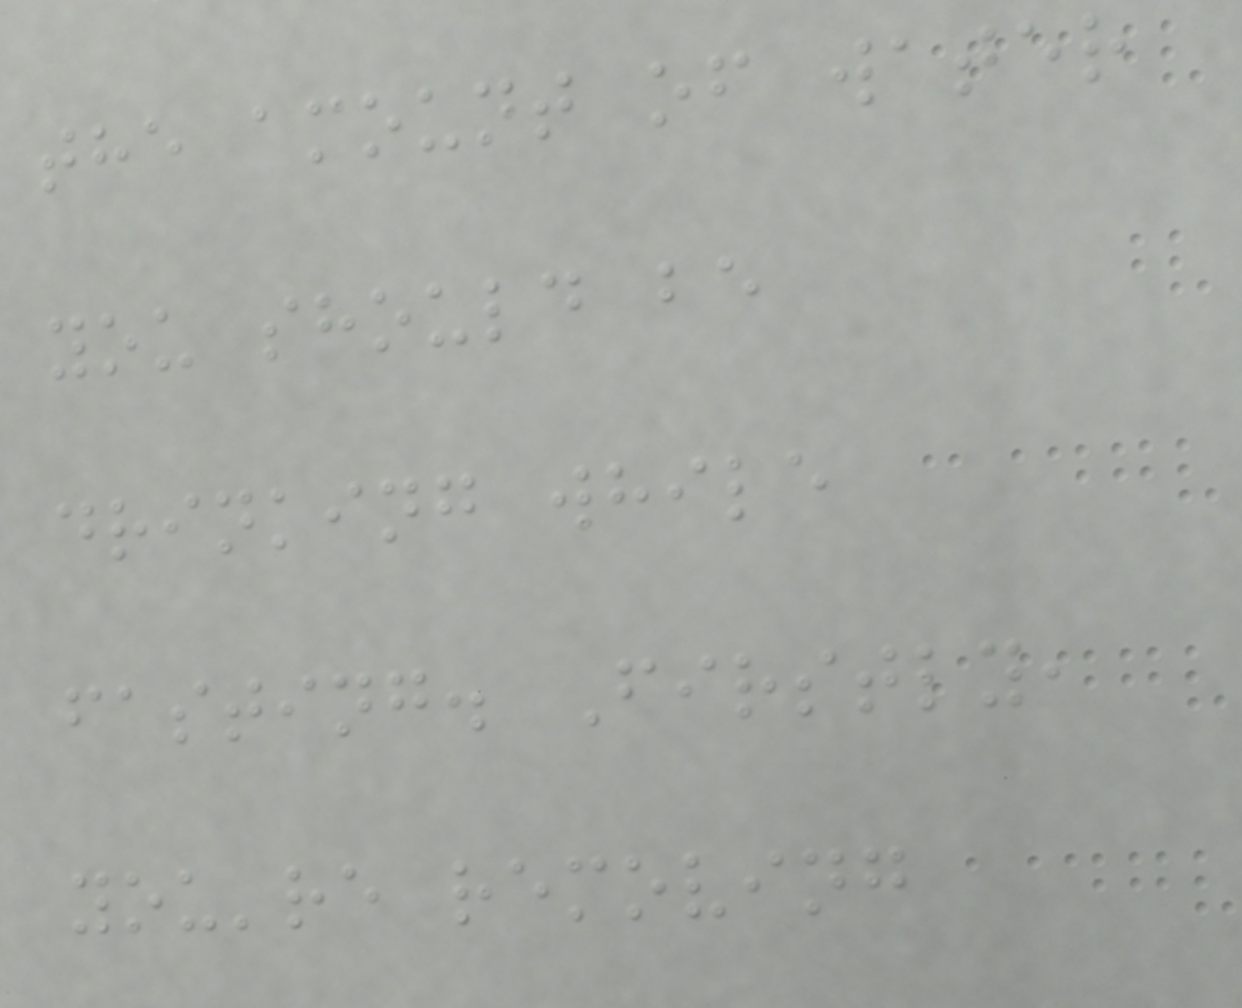the amount of water
you should be
drinking while
fasting. Firstly,
you're removing
